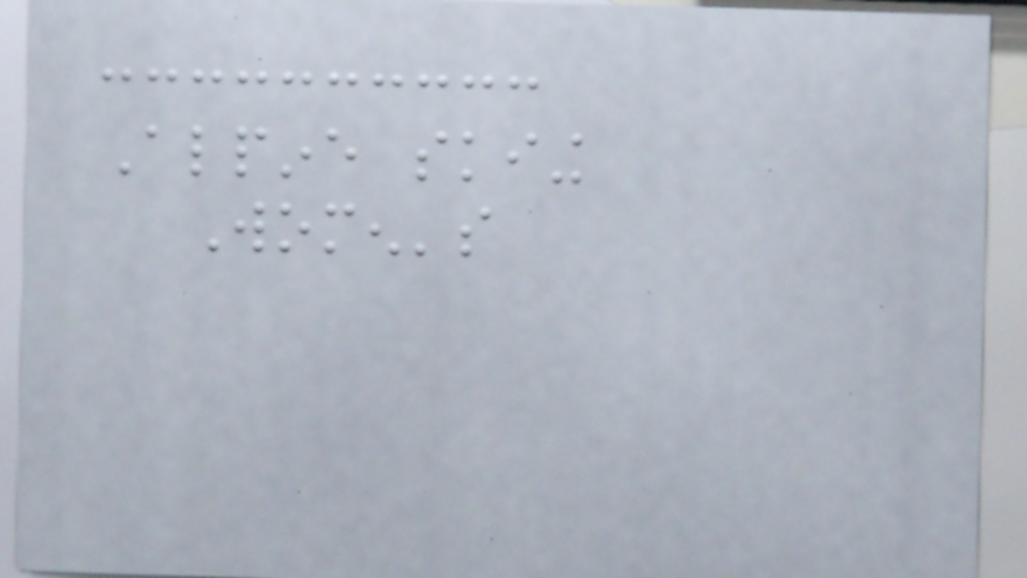Alpine skiing
Women's
